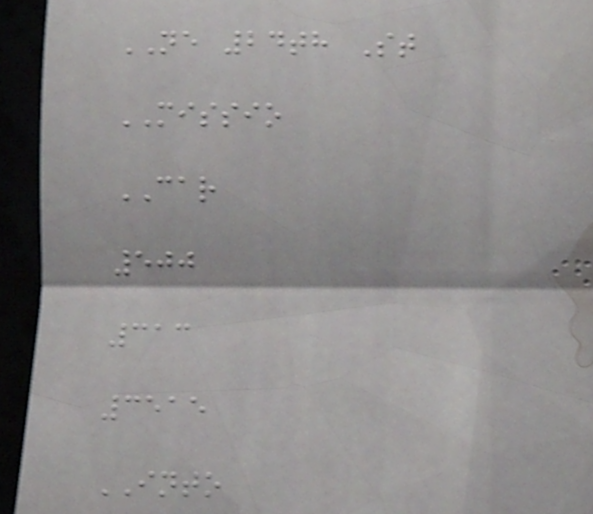NE 24th St
MISSIO
CAR
500
313
3515
INTO
